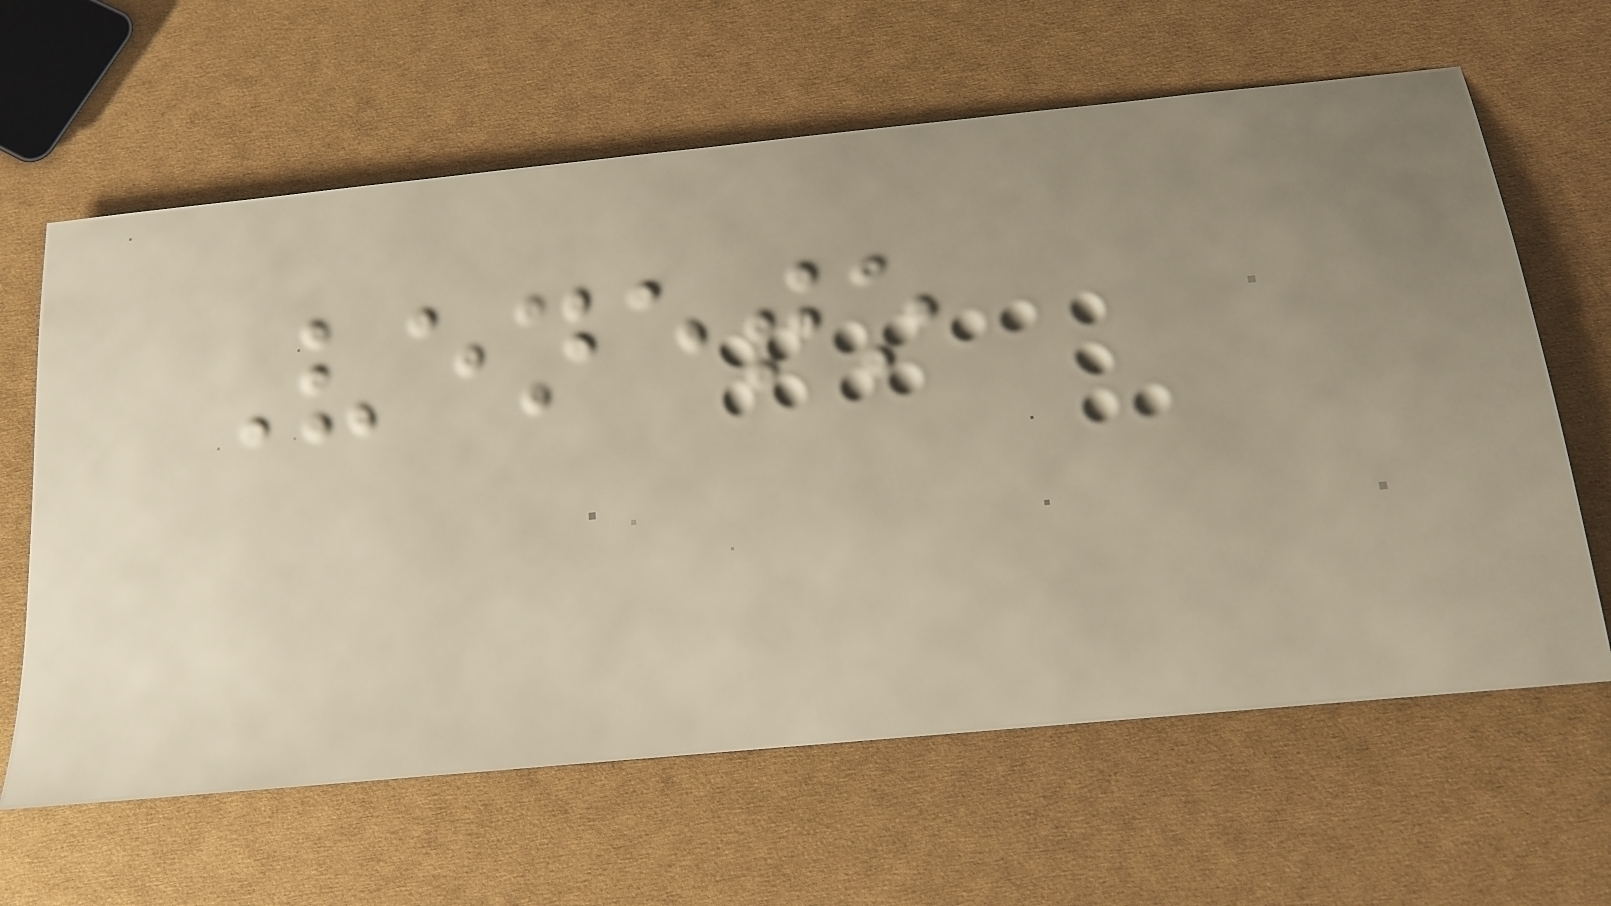Veneto
